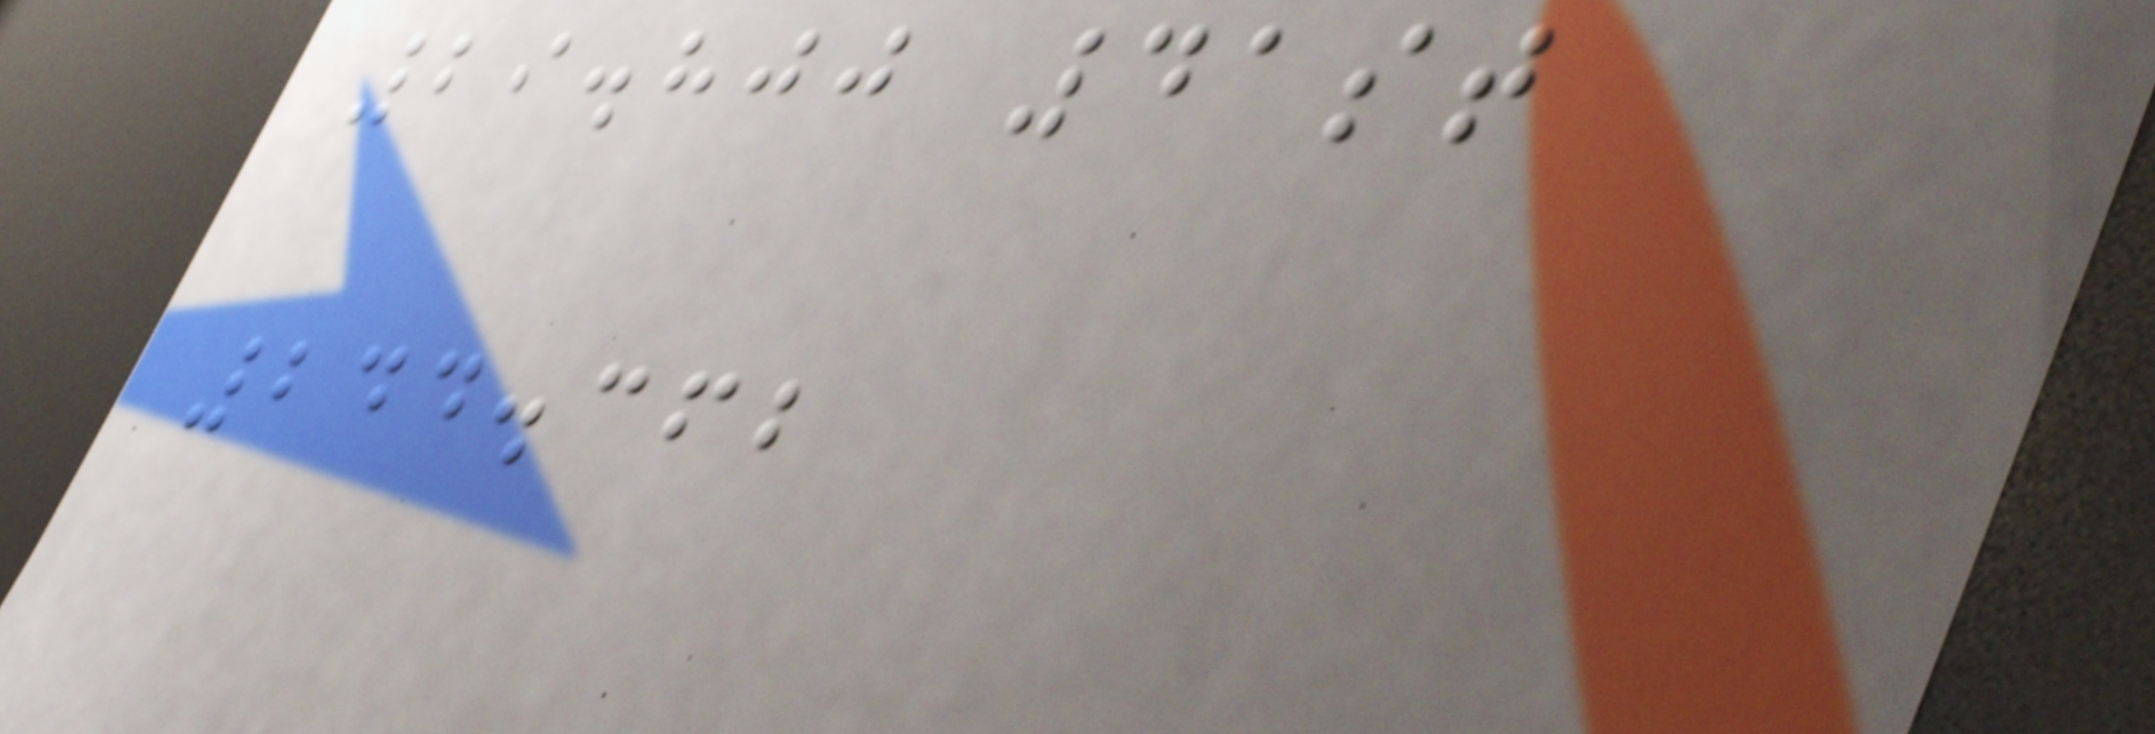29.800 41st
244.362
